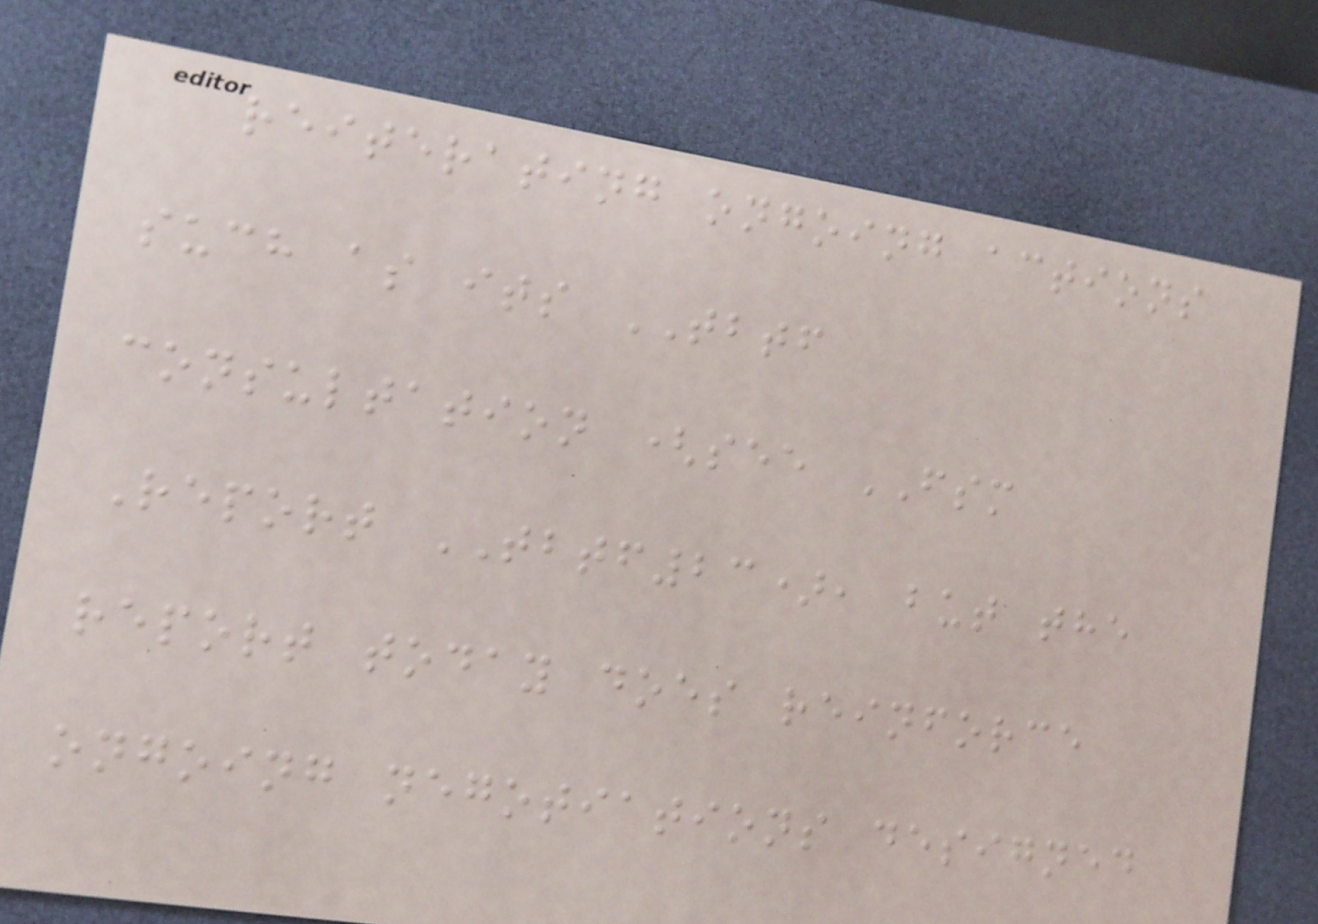reiterating ongoing actions
such as its TBTF
consultation (see FSM
Report TBTF23), but the
report today does reinforce
ongoing negotiations designed
